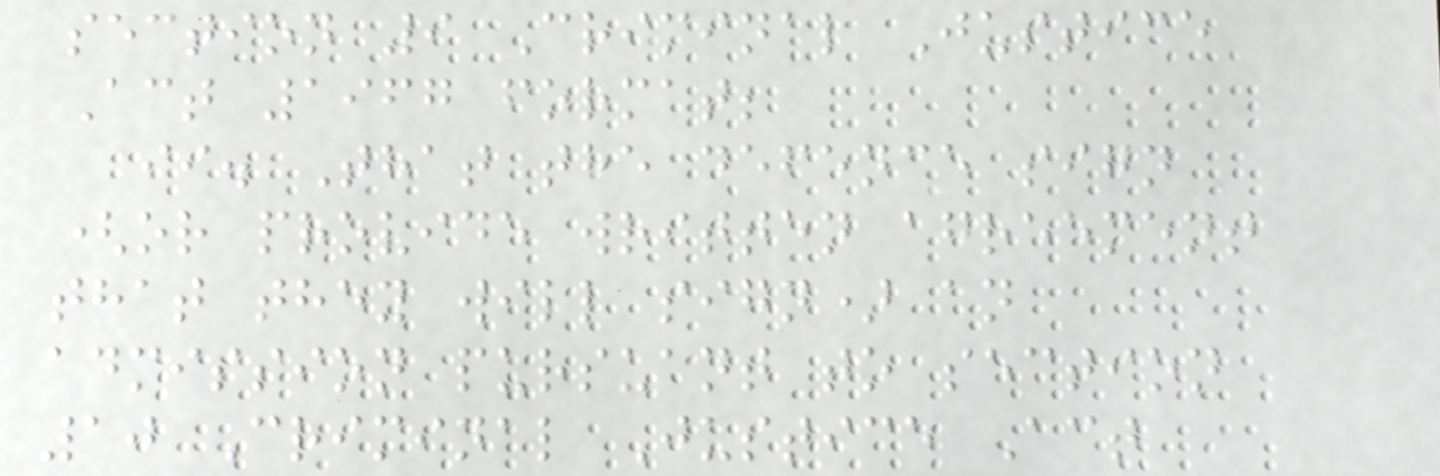section 9 Criminal Justice
Act 1967 format;
ii. That the defence sign
(or provide written agreement
that they will sign) an
admission pursuant to section
10 Criminal Justice Act
